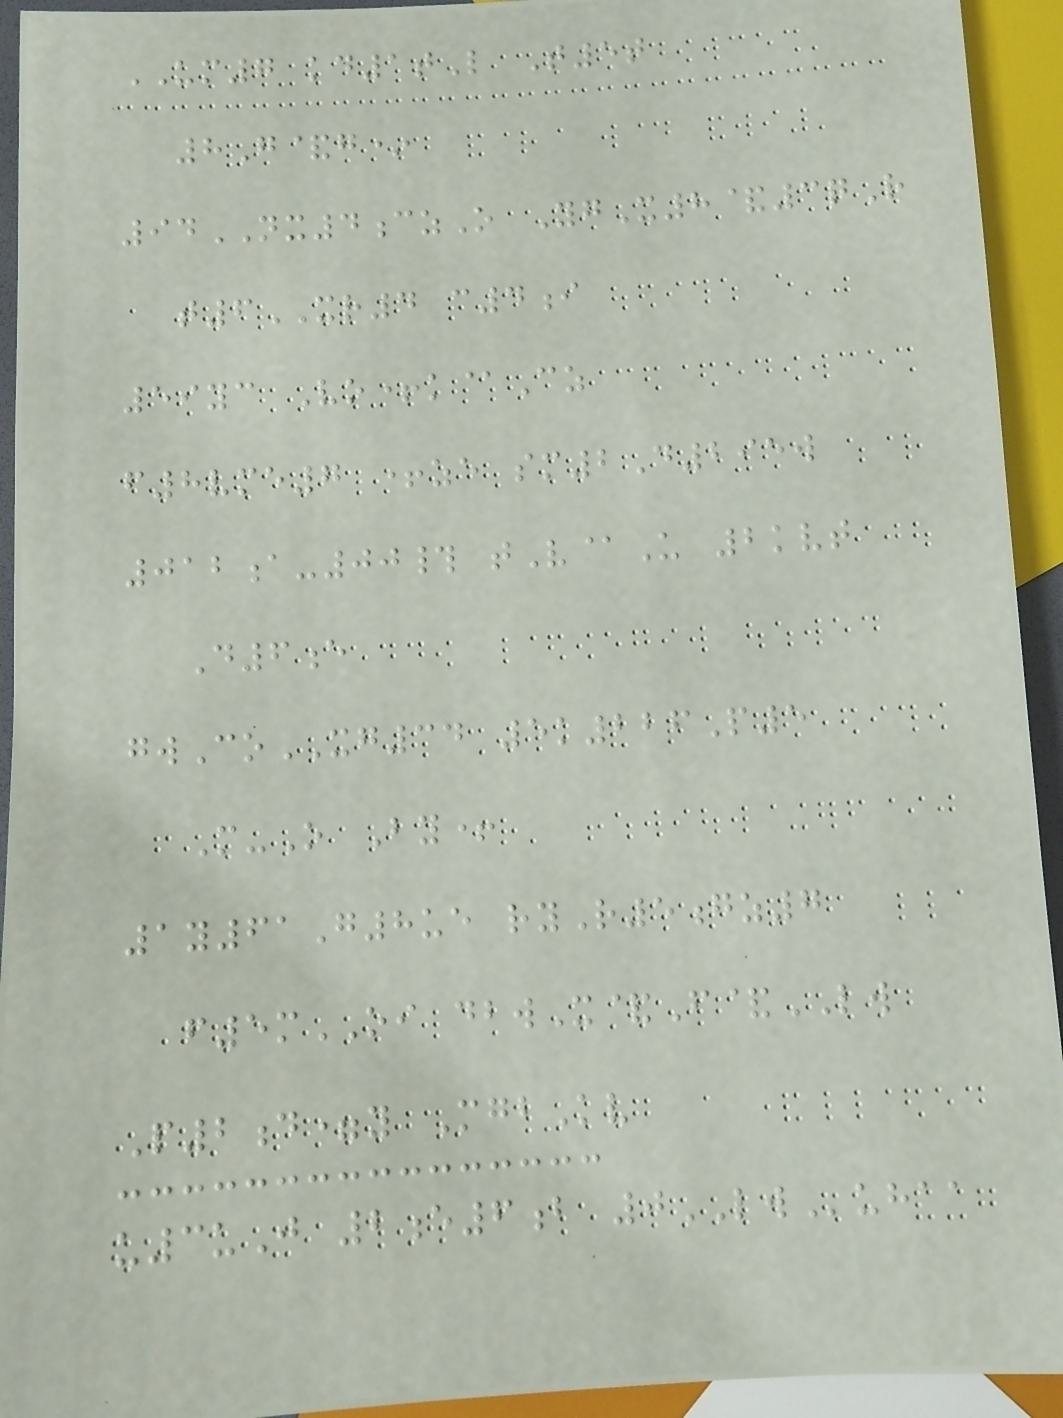UM7 kd1tL T5t
8G&g*
94NX4czO YgX8&3qR
t6XR4 c4i
59yc Vo+k@Cz
f8vme7 +ze sm2D295w
012a-00# tV@U 2kvt
D6e
gwCoXG34 5k226P5
M-O By+
1y61G8ue ryR5gz7
f5mOI dbwX&F&LW
P2d=y MgbKv
u3uJ 2e6b 0LWuhaa
